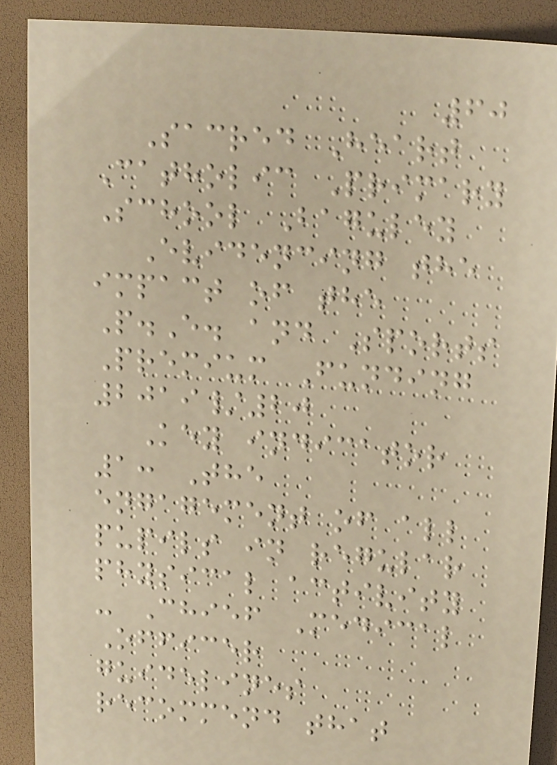60
Sacred Heart
Catholic Primary
School Baguley
Evidencing the
impact of the
P.E. and Sports
Premium Funding
2019/20
Key indicator
1: The
engagement of all
pupils in regular
physical activity
- Chief Medical
Officer
guidelines
recommend that
